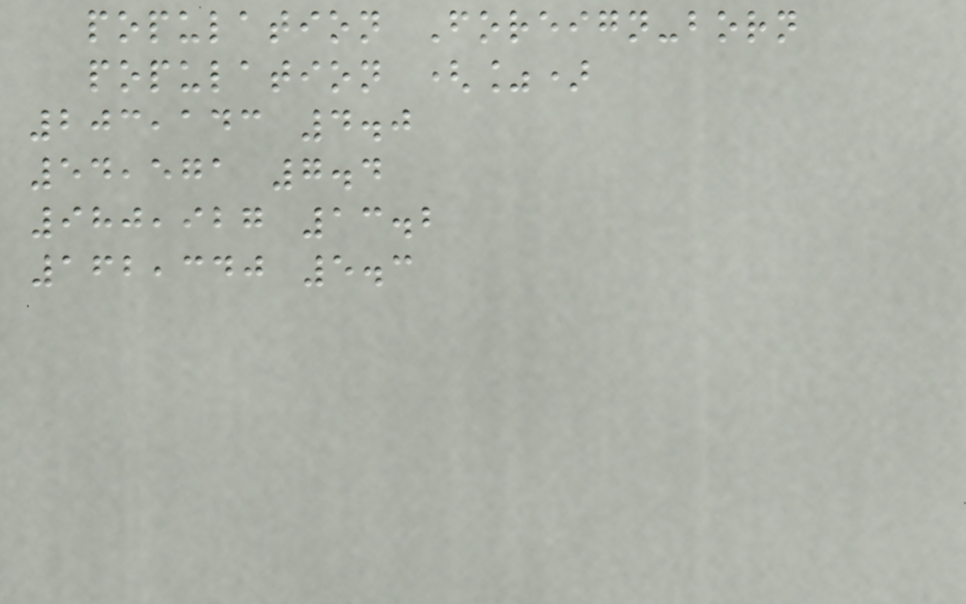population Foreign-born
population (%)
203,143 4.0
54,571 7.4
980,927 13.2
162,340 5.3
